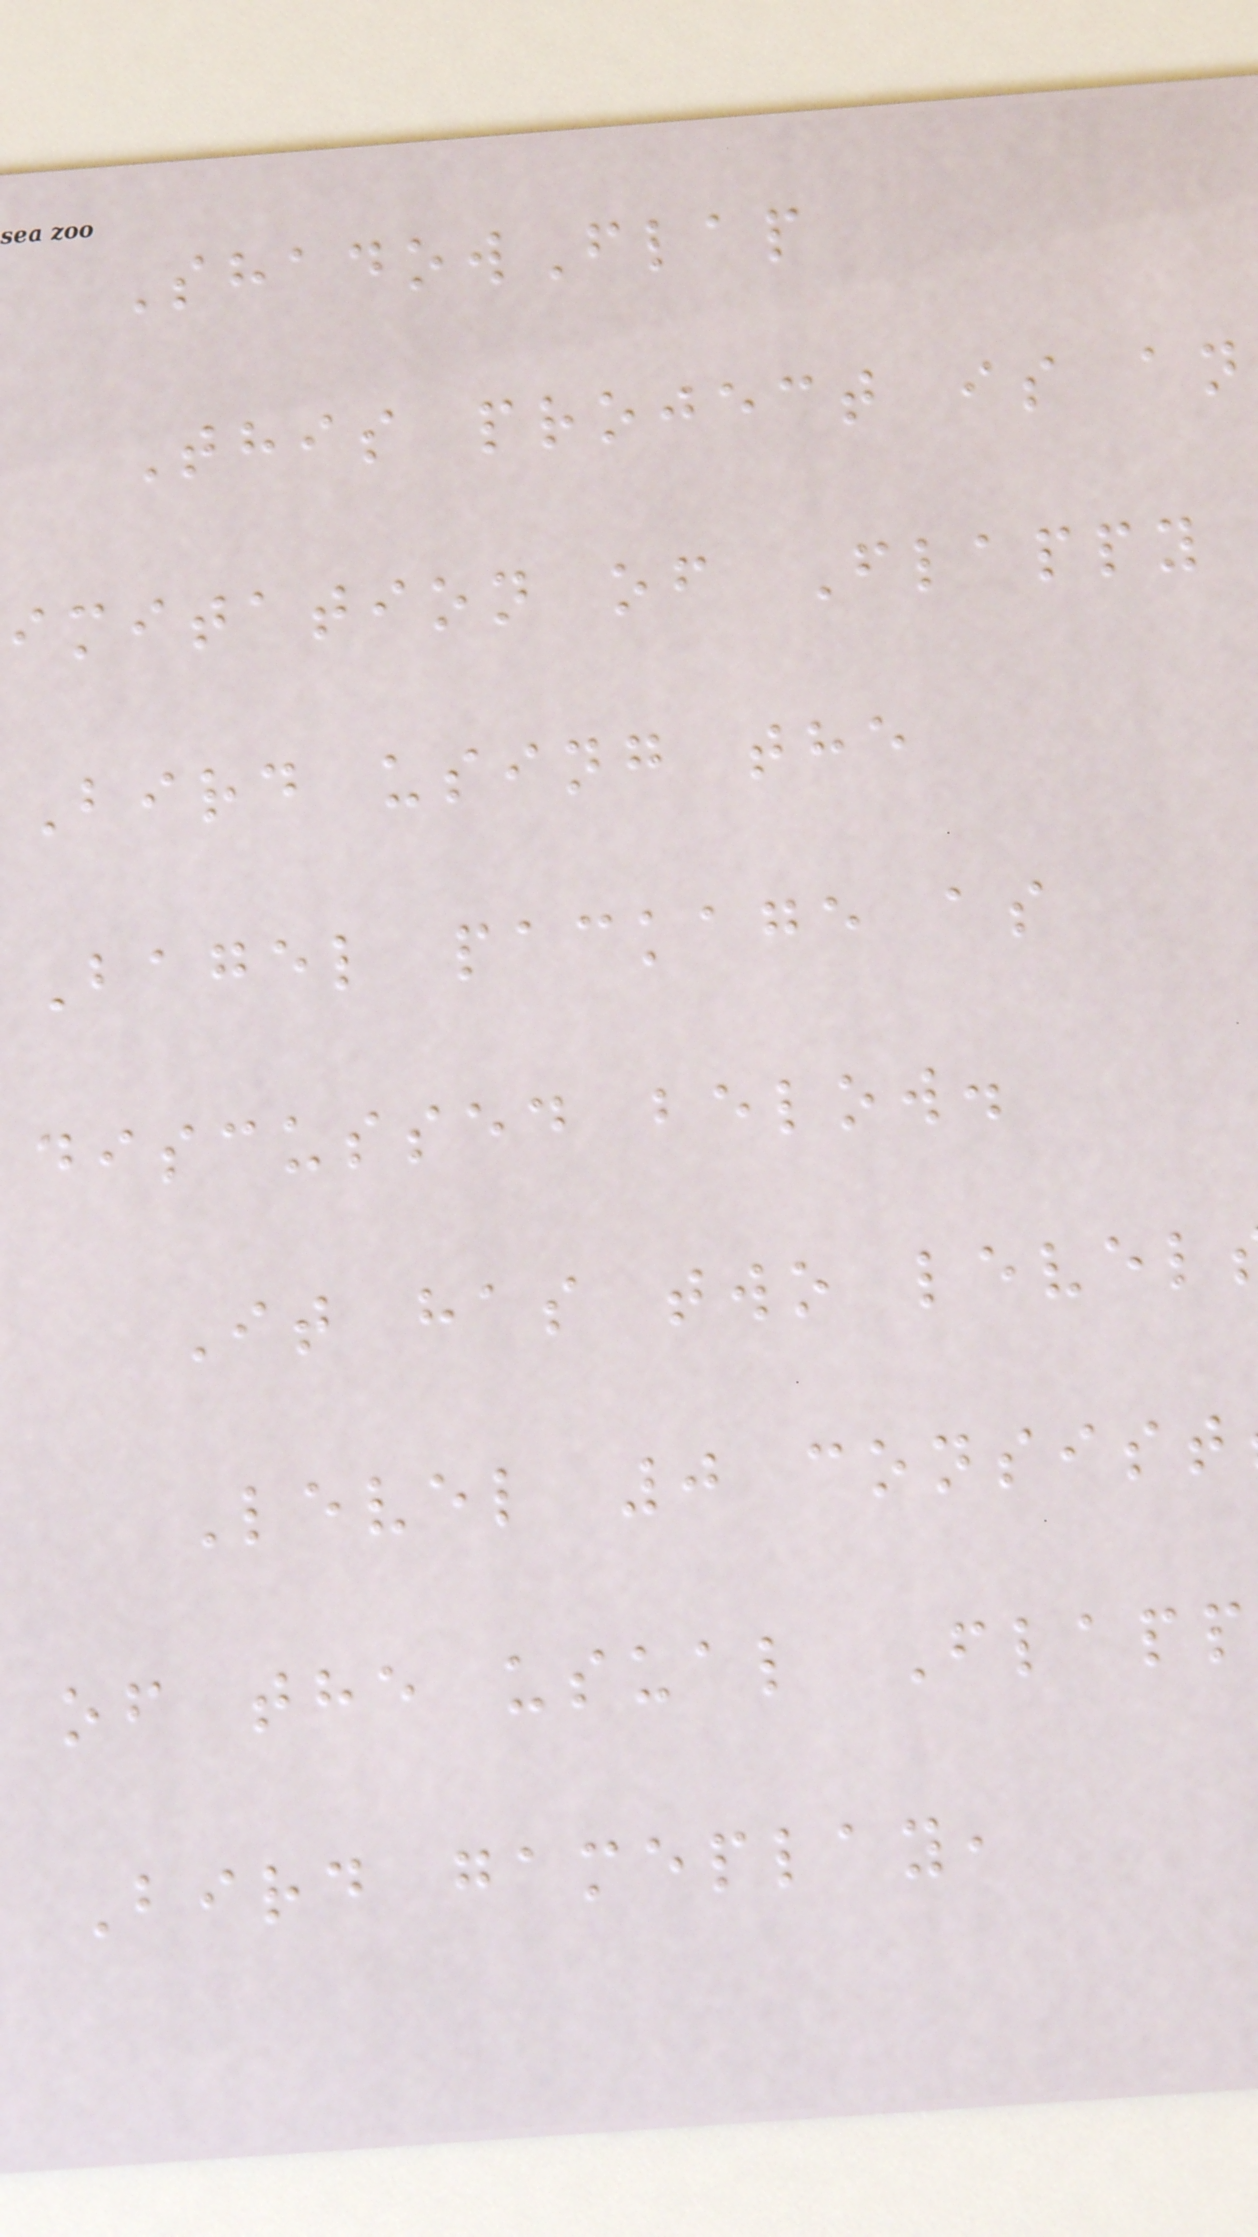ShadowFlap
This project is an
imitation of Flappy
Bird using the
Bagel package as
discussed below.
It has two level
Level 0 consist
of the usual Flapp
Bird gameplay,
